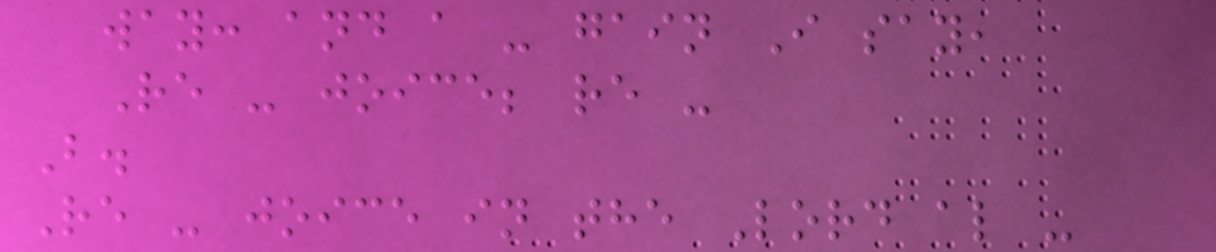way: and a - gain I say,
Re - joice; re -
B.
Re - joice in the Lord al -
